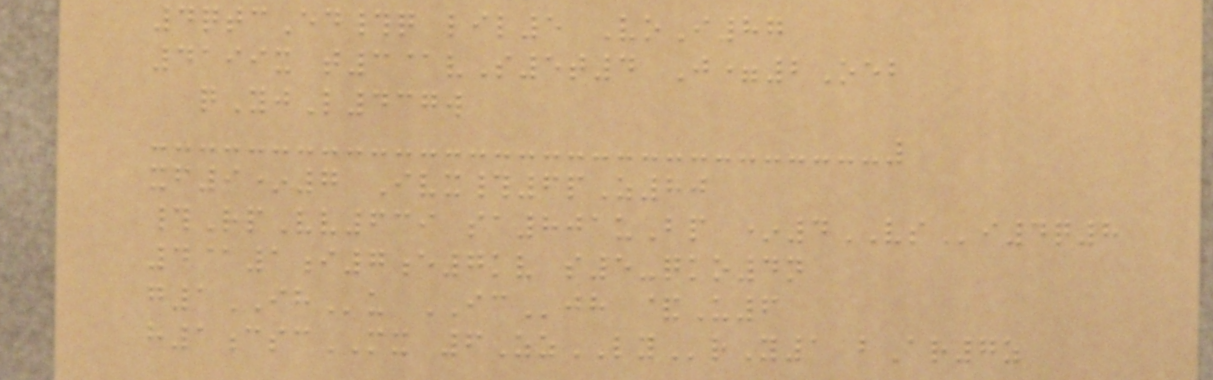4qtcEd#q lil5 VoI87
4199x t3@vS5t4 J=2Oeb
qYjL437w
xf9*7 Ivx#6pZ80
#RpVv639 sa801uBp *4VSi4q8
4@1i7e7kv s5-qko4n
g1IHu ICjh &U6
h1cscMX 6ZzLYrY1 bAr7z
